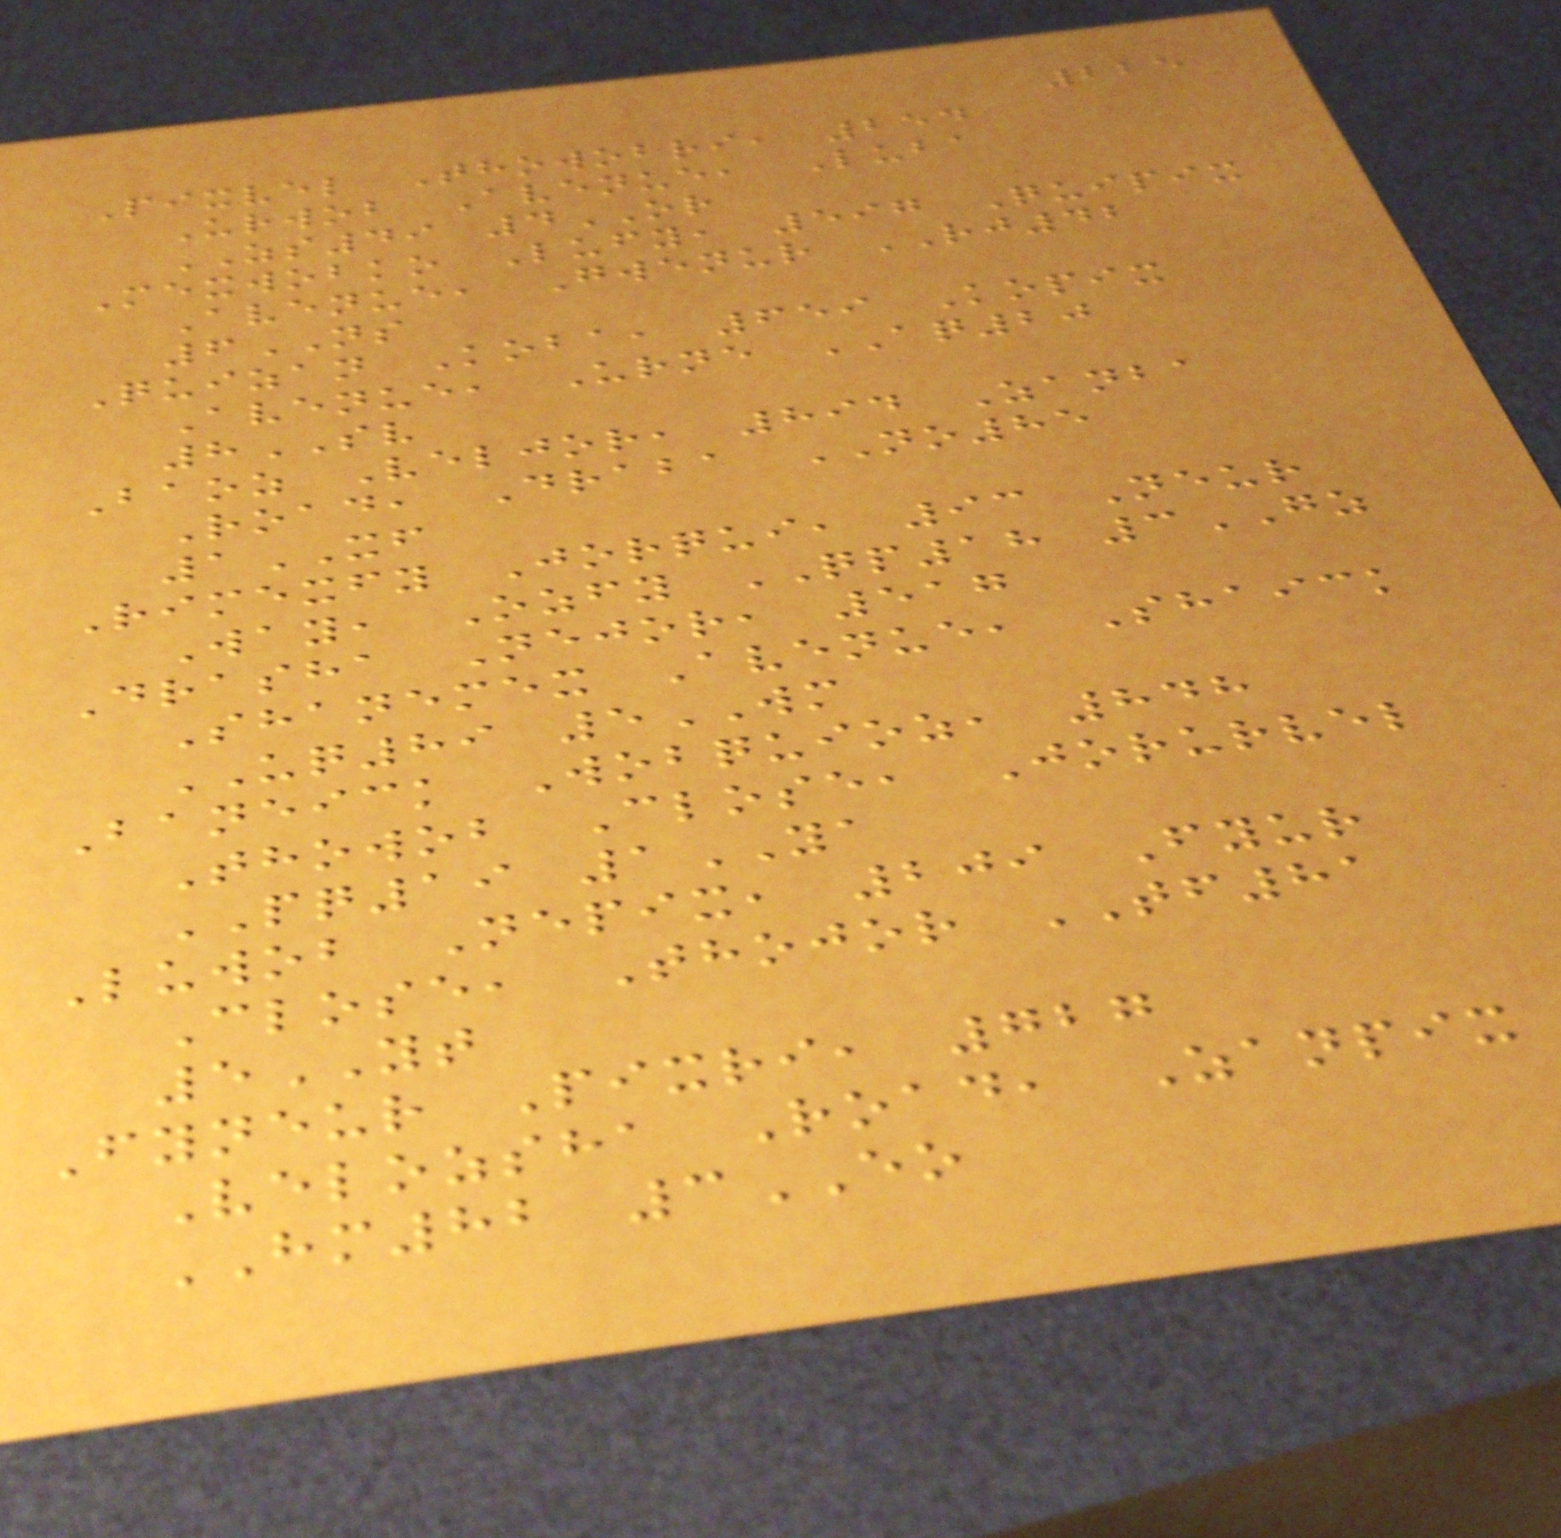225
Pixvel Thowobri, 254
Urwob Avenue, Luba
ZS49 4OR
Mexwobko Lufy, 597 Quipix
Avenue, Gwenur RJ42
6NS
Quizan Koba, 659 Kopix
Avenue, Urne AQ20
8SV
Baoz Veljor, 894 Zanba
Road, Draba NO85
1XF
Rimexfy Jorqui, 93 Neur
Way, Ozfy QP18 3GZ
Drasha Nejor, 517
Shanemex Avenue, Shaick
UQ89 5WM
Baneick Wobquioz, 848
Thowob Close, Jorurvel
PQ19 1YA
Luwob Nepix, 209 Fyur
Close, Thojor TF81
5YT
Fyneur Pixri, 727
Velozsha Road, Zanpix
HM82 3EO
